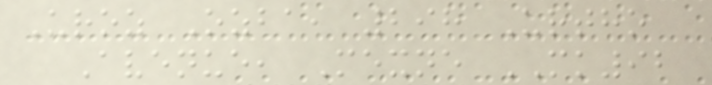Uroz Ozba, 298 Urtho
Avenue, Mexne MK92
